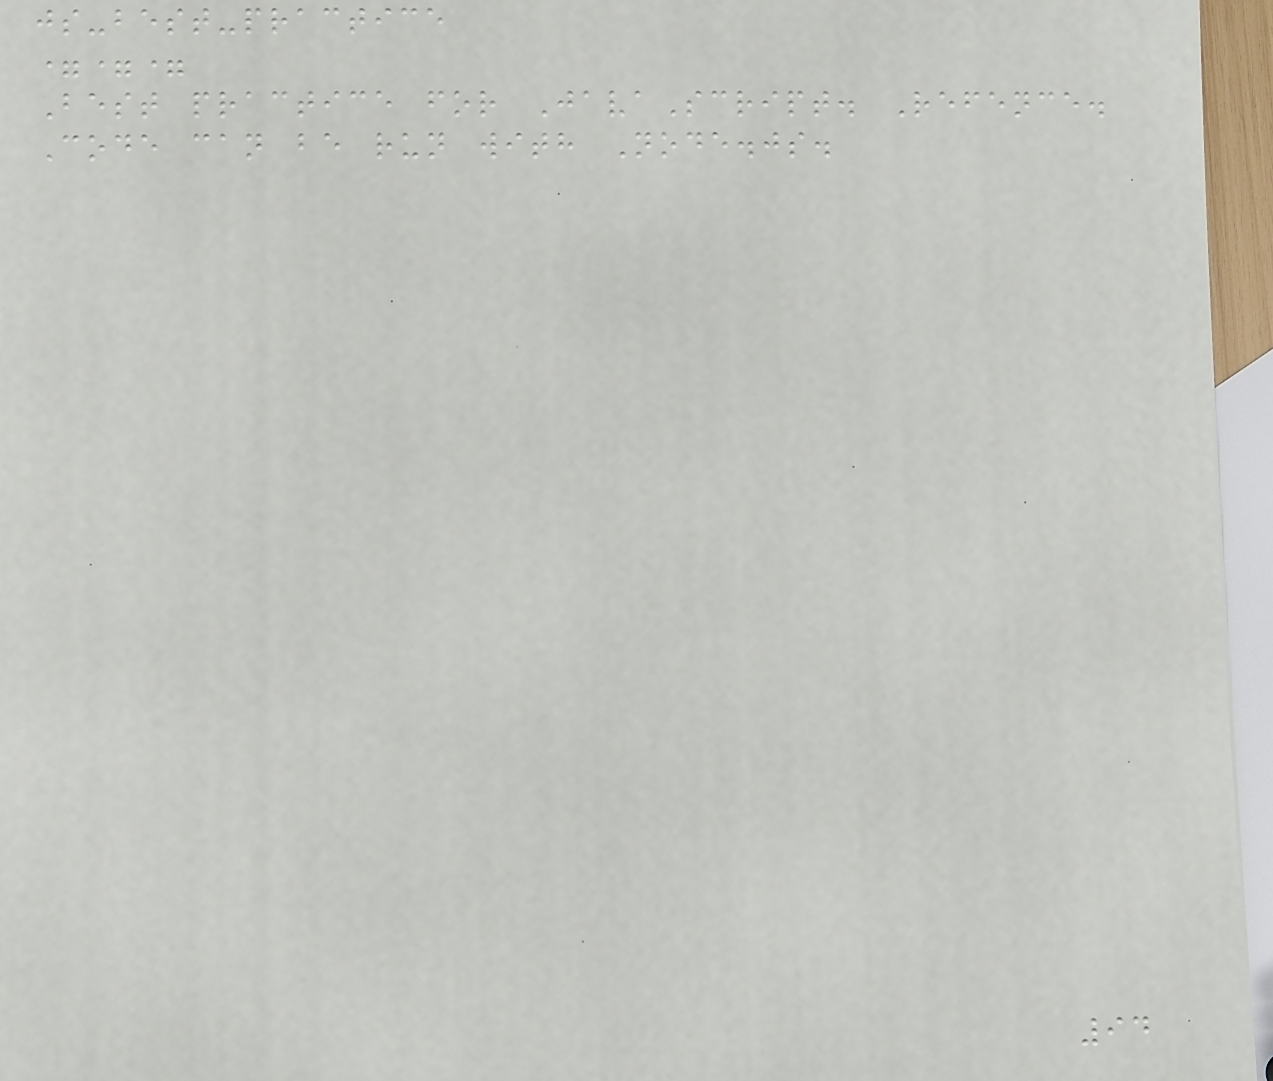js-best-practice
===
Best practice for JavaScript. Refence.
Code can be run with Node.js.
94
